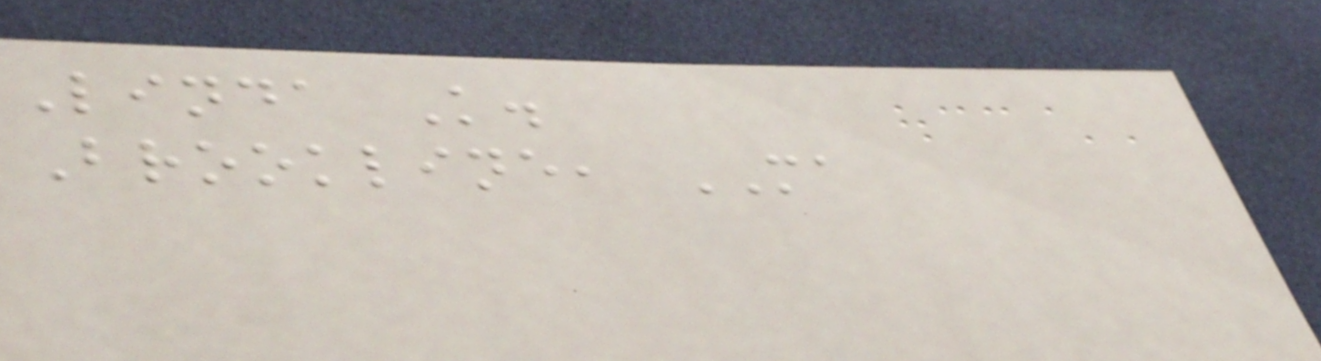Linda K.
Brookline, MA
